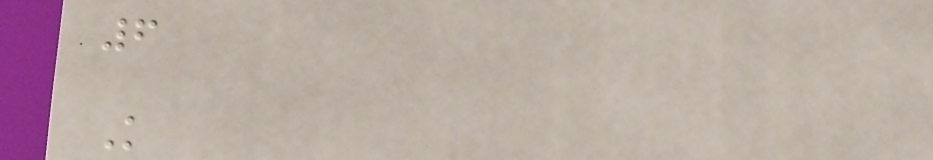6
K
